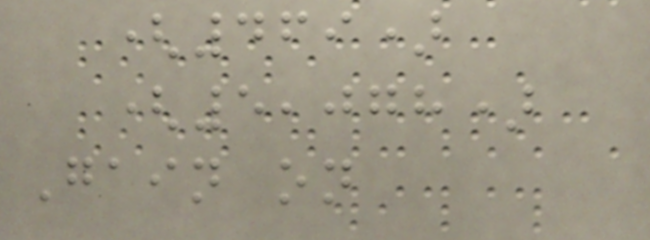(469)
(5,078)
Gain on
